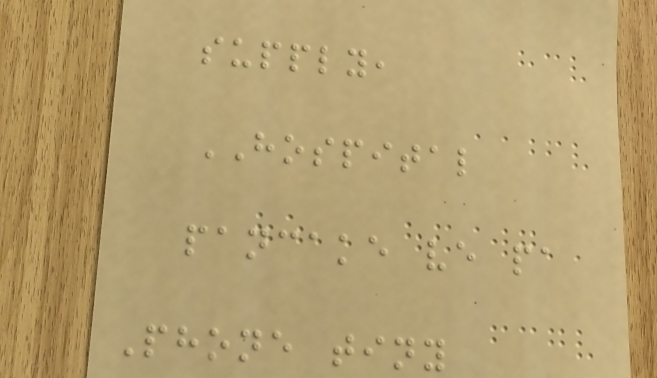supply,
HOSPITAL
pancake ve pa
Phone tiny
